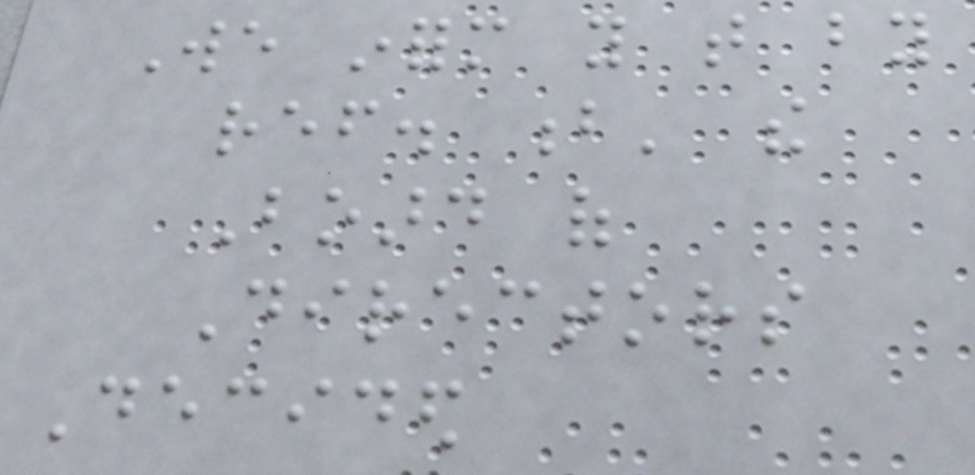We inform you that by
ref. b' the
Board of
Directors
Decided
